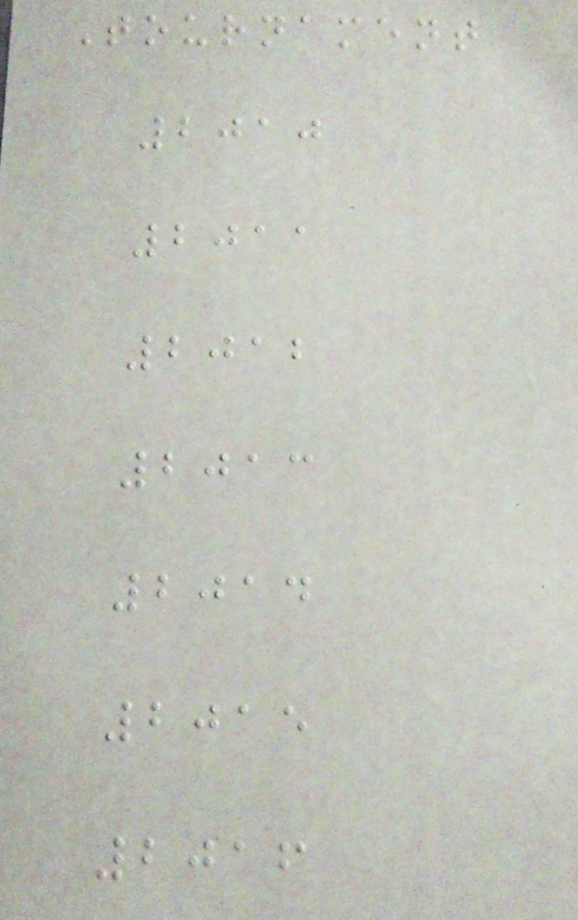Tournament
2010
2011
2012
2013
2014
2015
2016
